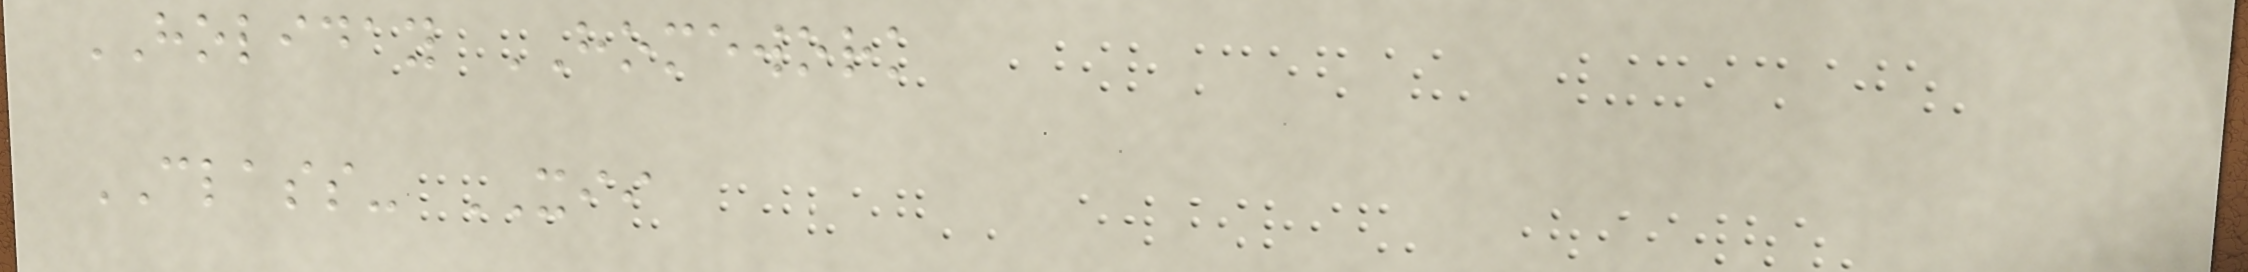HOLIDAY HOMEWORK
CLASS- XII
